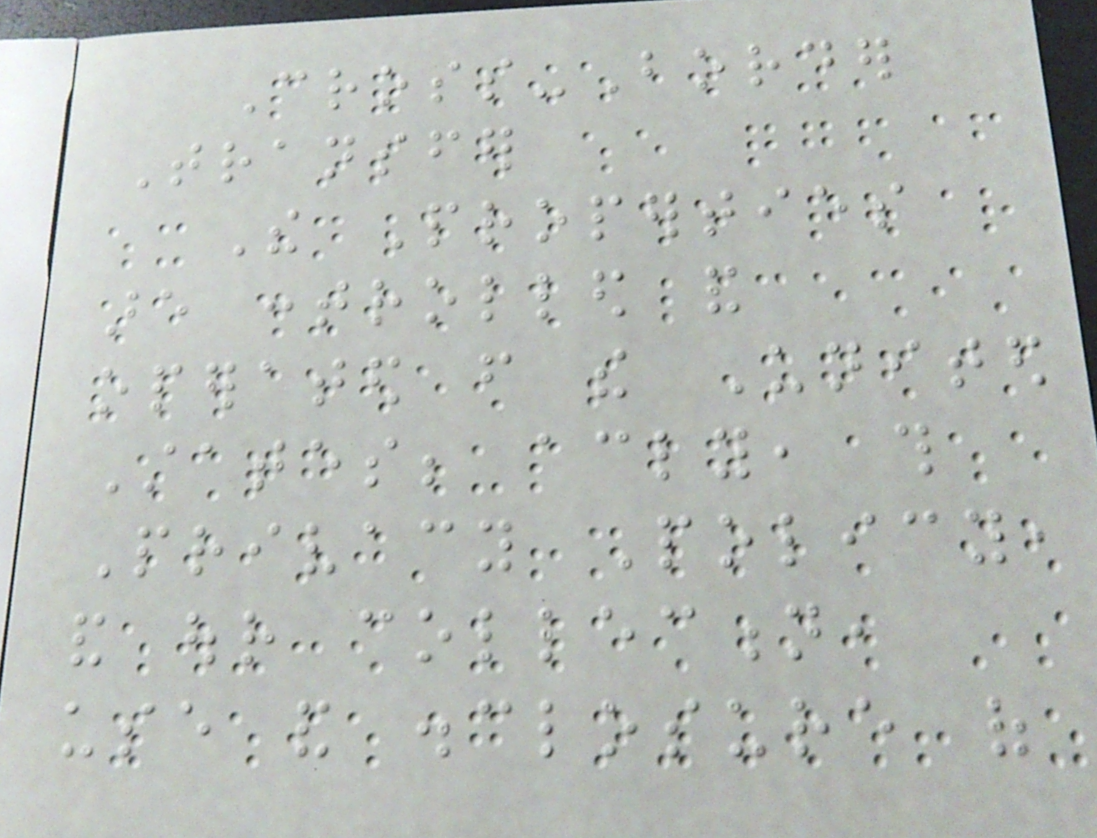Cross-Border
Transfer
The Properties
are controlled and
operated from the United
States; accordingly, this
Privacy Policy,
and our collection,
use and disclosure of
